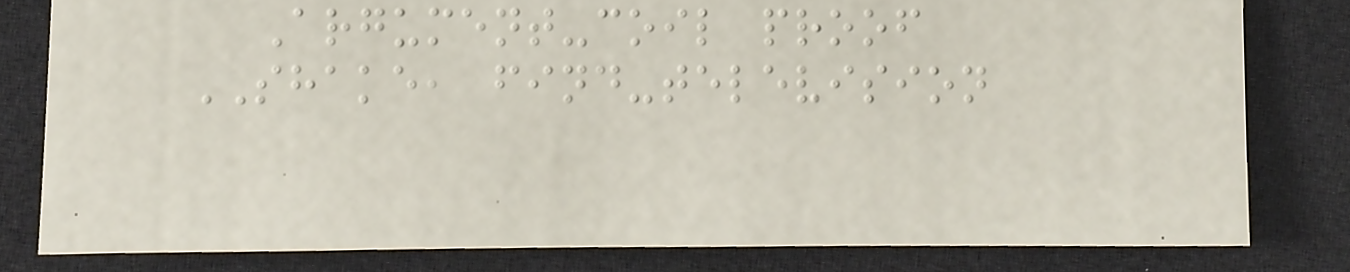Argument-coil proof
SHAKE, find-television
